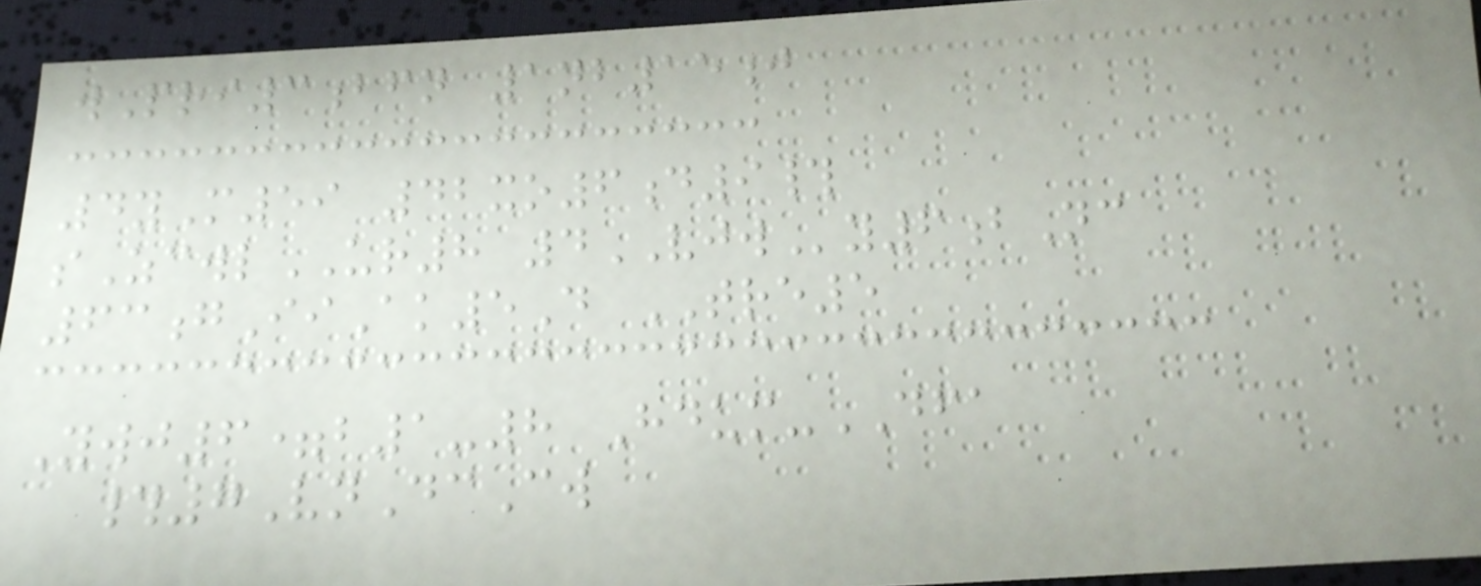wPri3bfn 1nb15j
4yM59 42xo6d9#
sZcwlUR8 4VJWy6bNc
63gIiAk5D TRE5
Ywj6=b1-8 Hdum-DFA
#7VnDcCw
